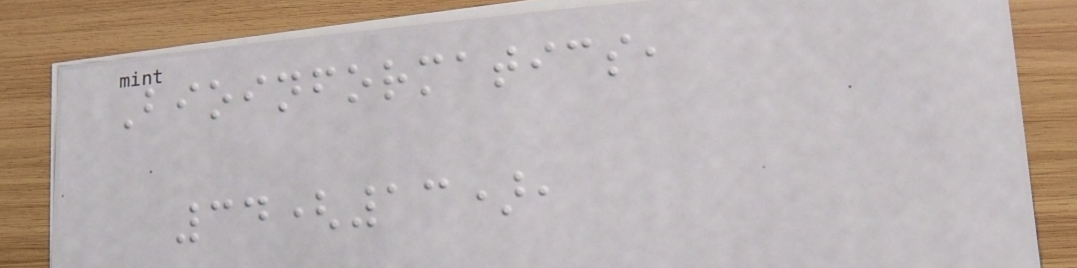Bioinformatics,
34(13),
